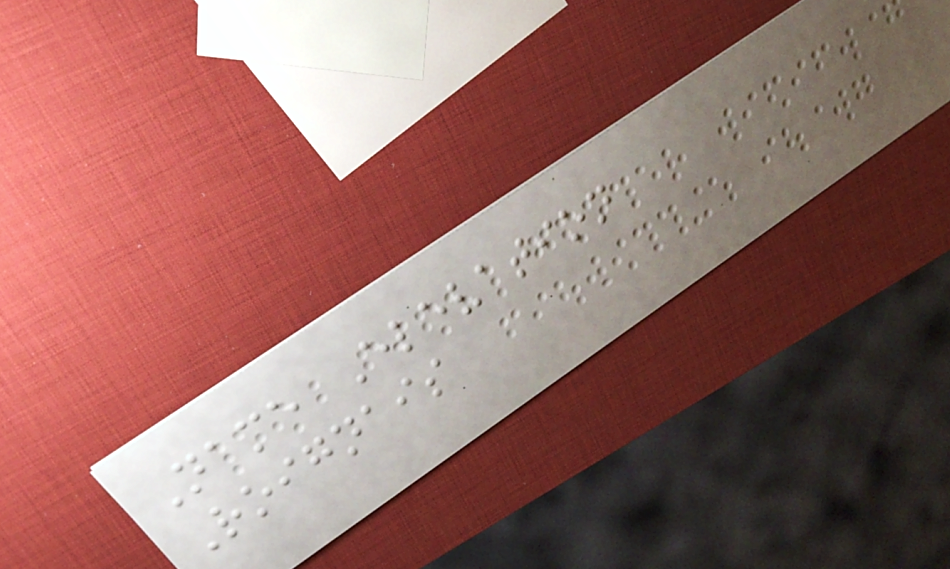Name Elevation
Roignais
